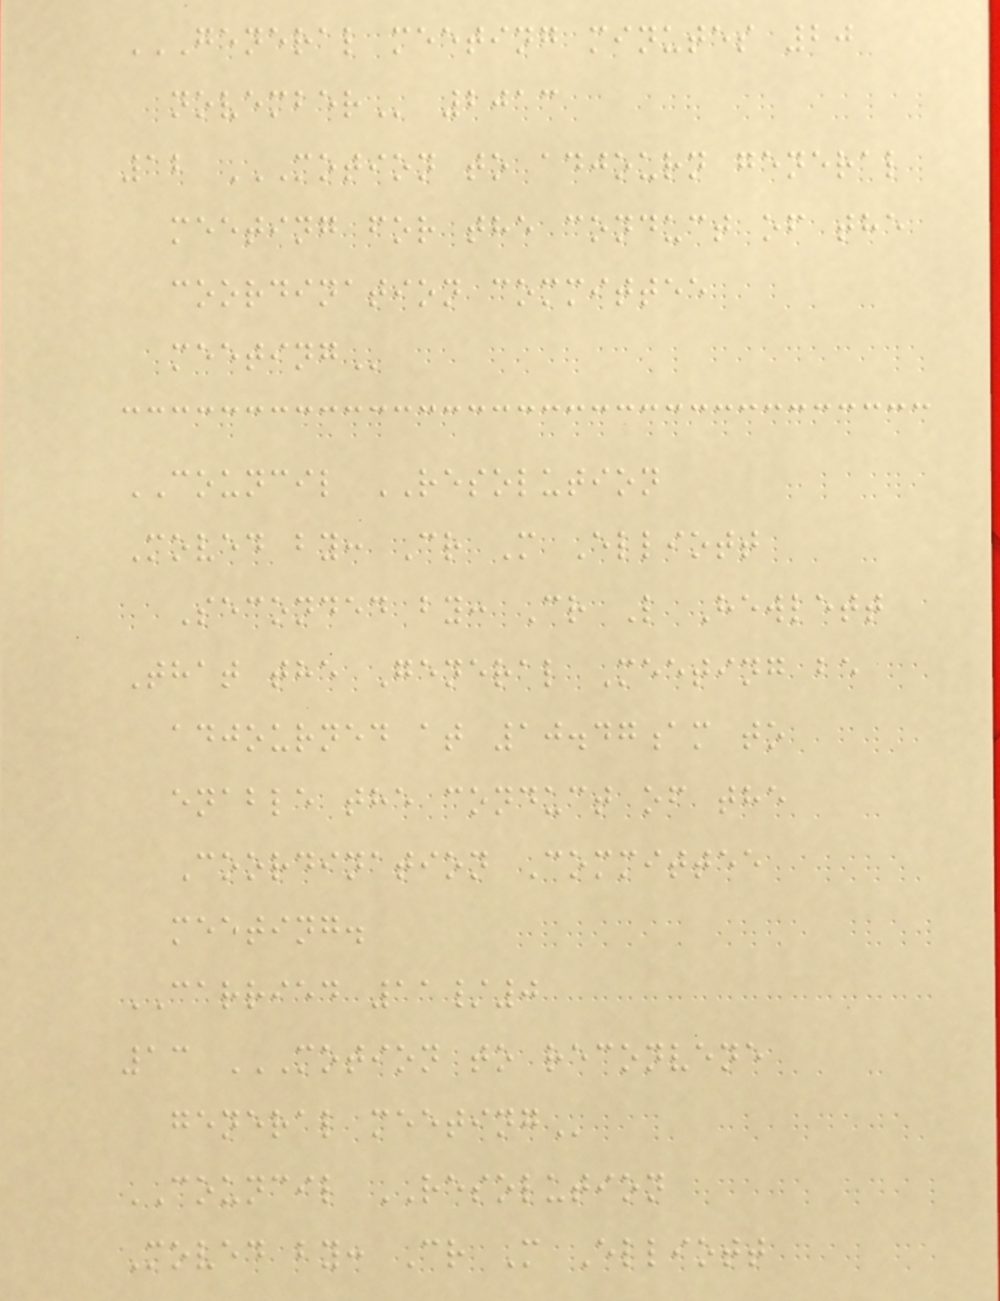GENERAL MEETING MINUTES 20
NOVEMBER 2013
12 MOTION TO ADJOURN GENERAL
MEETING FOR THE CONDUCT OF THE
COORDINATION COMMITTEE
MEETING
COUNCIL RESOLUTION
Moved by: Cr M Elliott
Seconded by: Cr L Hewlett
That the General Meeting be
adjourned at 10.47am to
enable the conduct of the
Coordination Committee
meeting.
CARRIED 11/0
13 MOTION TO RECONVENE
GENERAL MEETING
COUNCIL RESOLUTION
Moved by: Cr M Elliott
